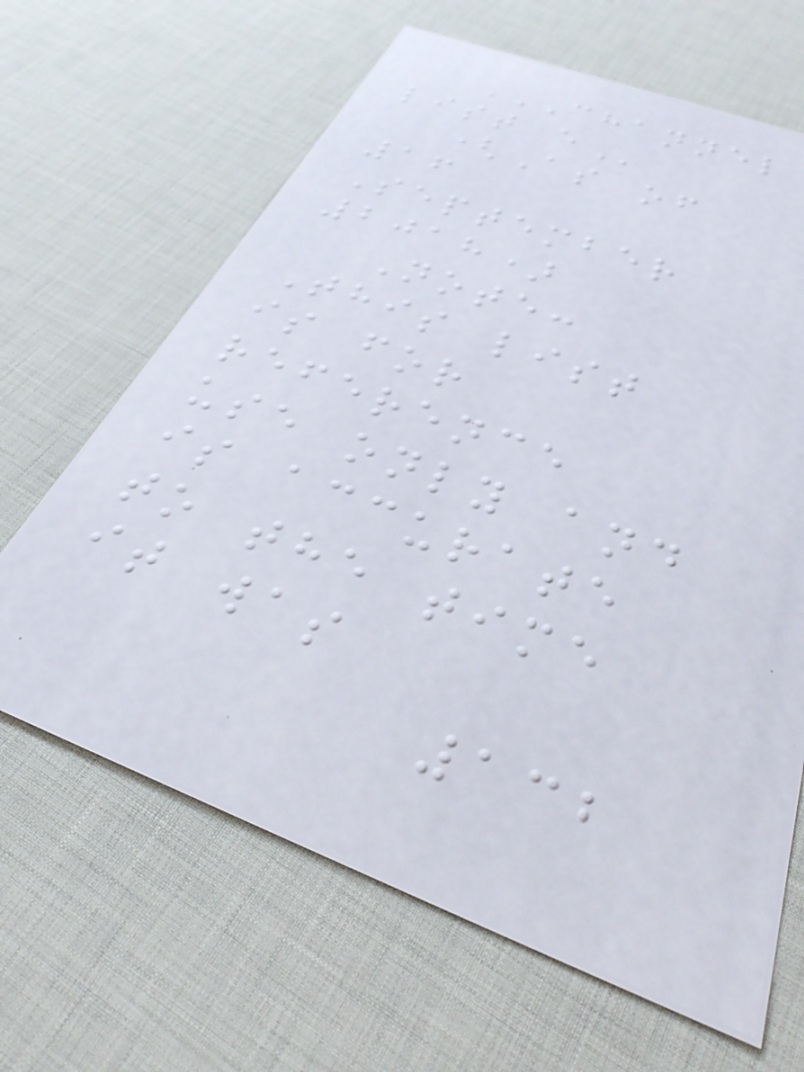CHANNEL
LIST E
(As of
16
September
2018)
Note:
This list
is for
reference
use only and
is accurate
to the time
it was
132
